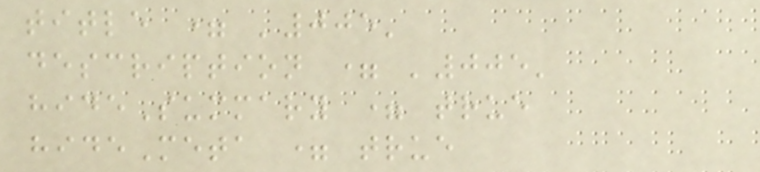title = '005'
description = '005'
hideSummary = true
hideMeta = true
